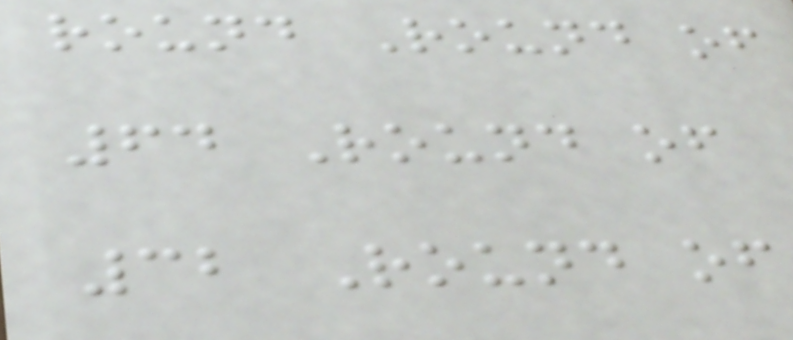round Round of
64 Round of
32 Round of
